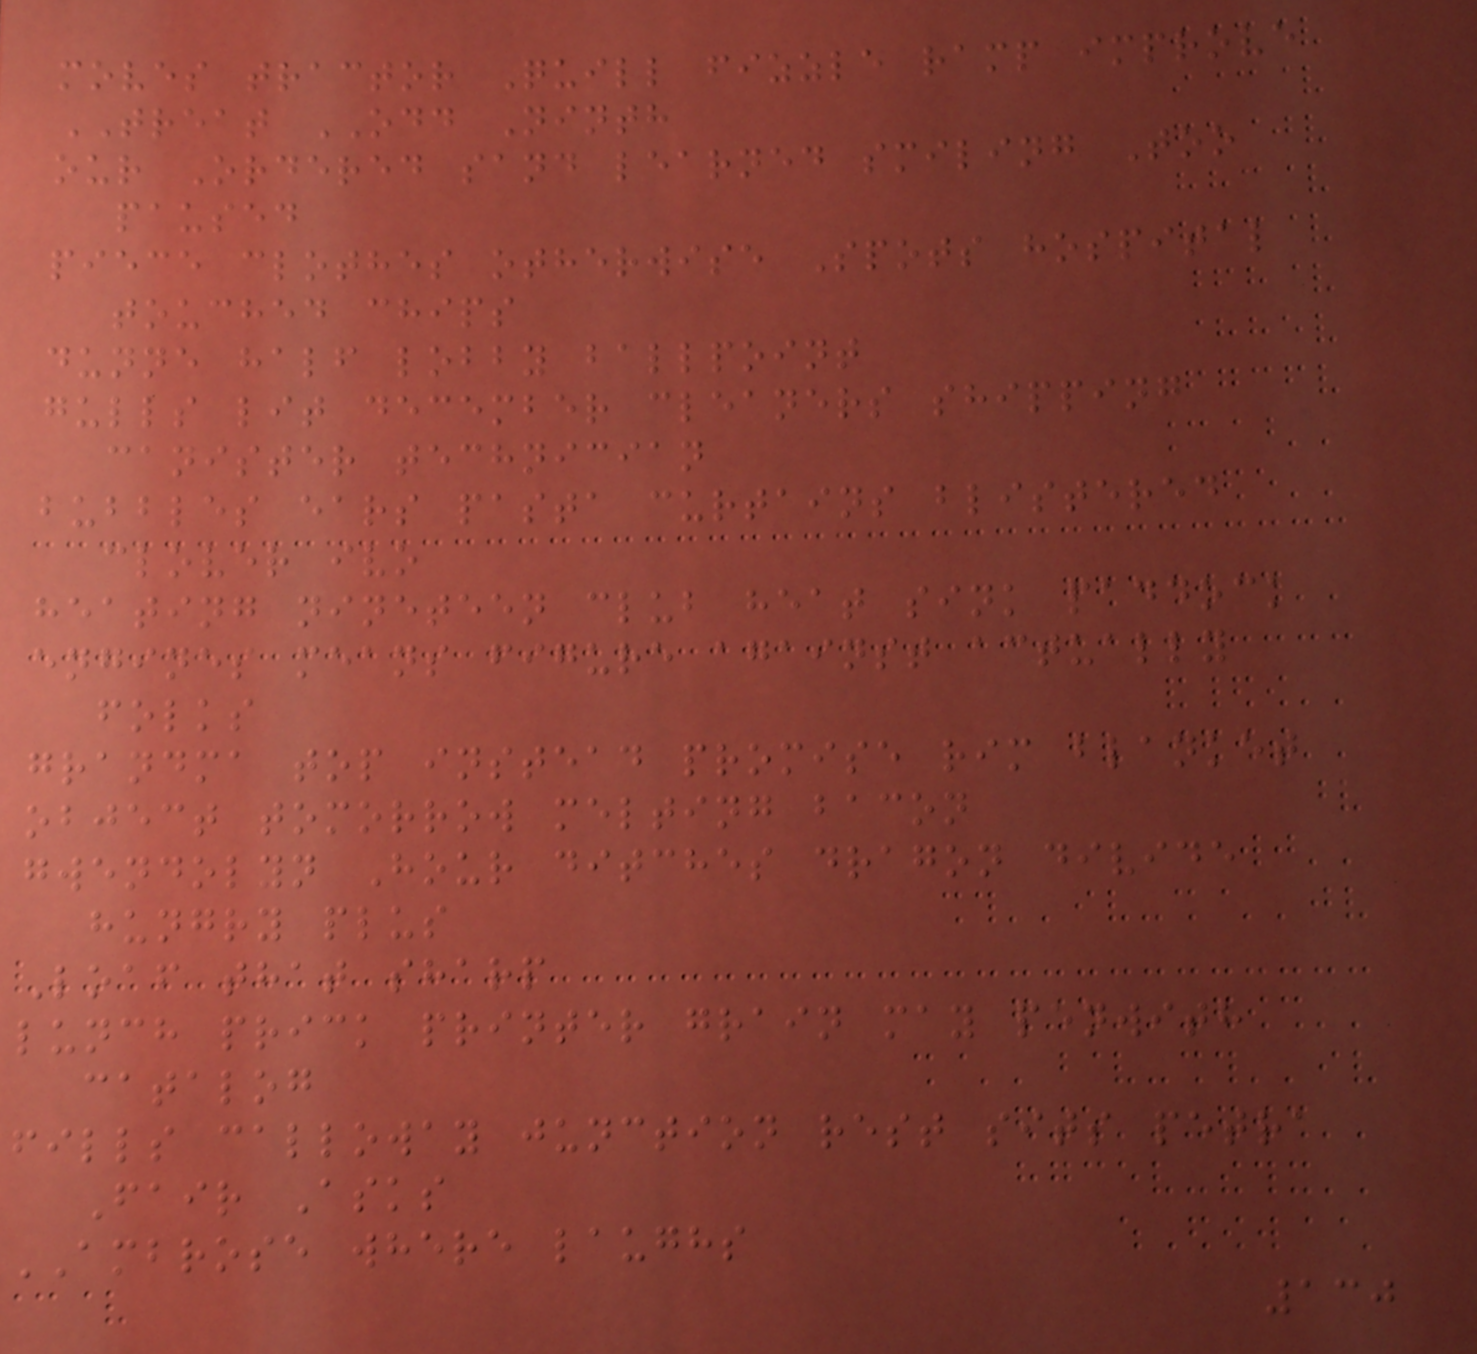moves tractor Quill fizzle ramp improve
TREAT ODD Ninth
our Ordered sand learned smiling Too
paused
piece clothes otherwise Spots hospital
touched chips
dunne half lobby ballpoint
gulls lit december cleaners shipping
canister technician
bubbles ears pasta curtains blistered
clover ivo
heating nineteen club heat sink paddock
engines means figure against actually
folks
grandma top instead promise rim blanket
object tomorrow melting bacon
gwendolyn Hour ditches dragon divide
hungry plus
Loaf that sharp
lunch prick printer grain may penwith
catalog
fills calloway junction rest sits petra
Fair Asks
AMBROSE where laughs
130
